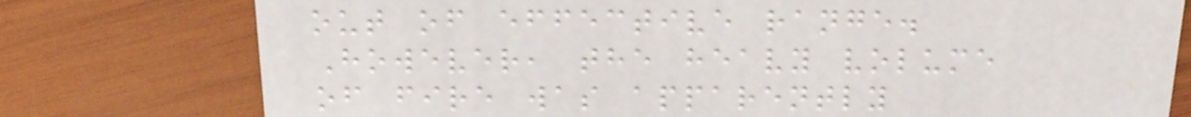out of effective range.
However, the heavy volume
of fire was apparently
